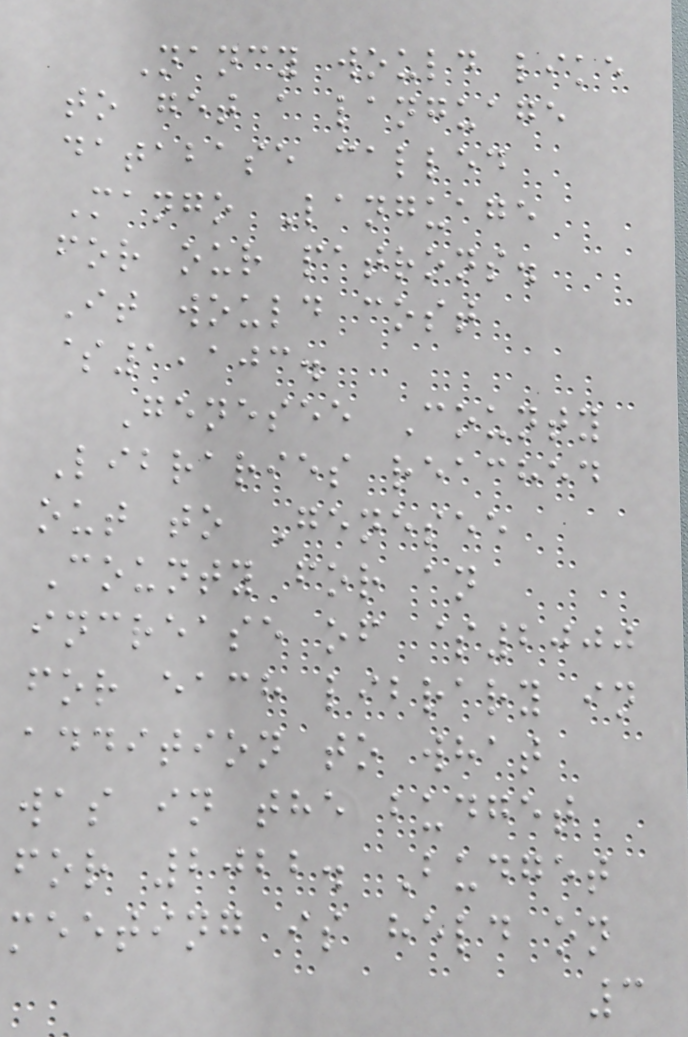Nancy would like
to get a language
database called
Mango Language
for our patrons.
It would cost
$1,103.
Genesee County
Libraries reached
out to Genesee
County for an
increase of $2000
for each library in
addition to what
was in the budget
for 2022. Budget
meeting is held on
3
